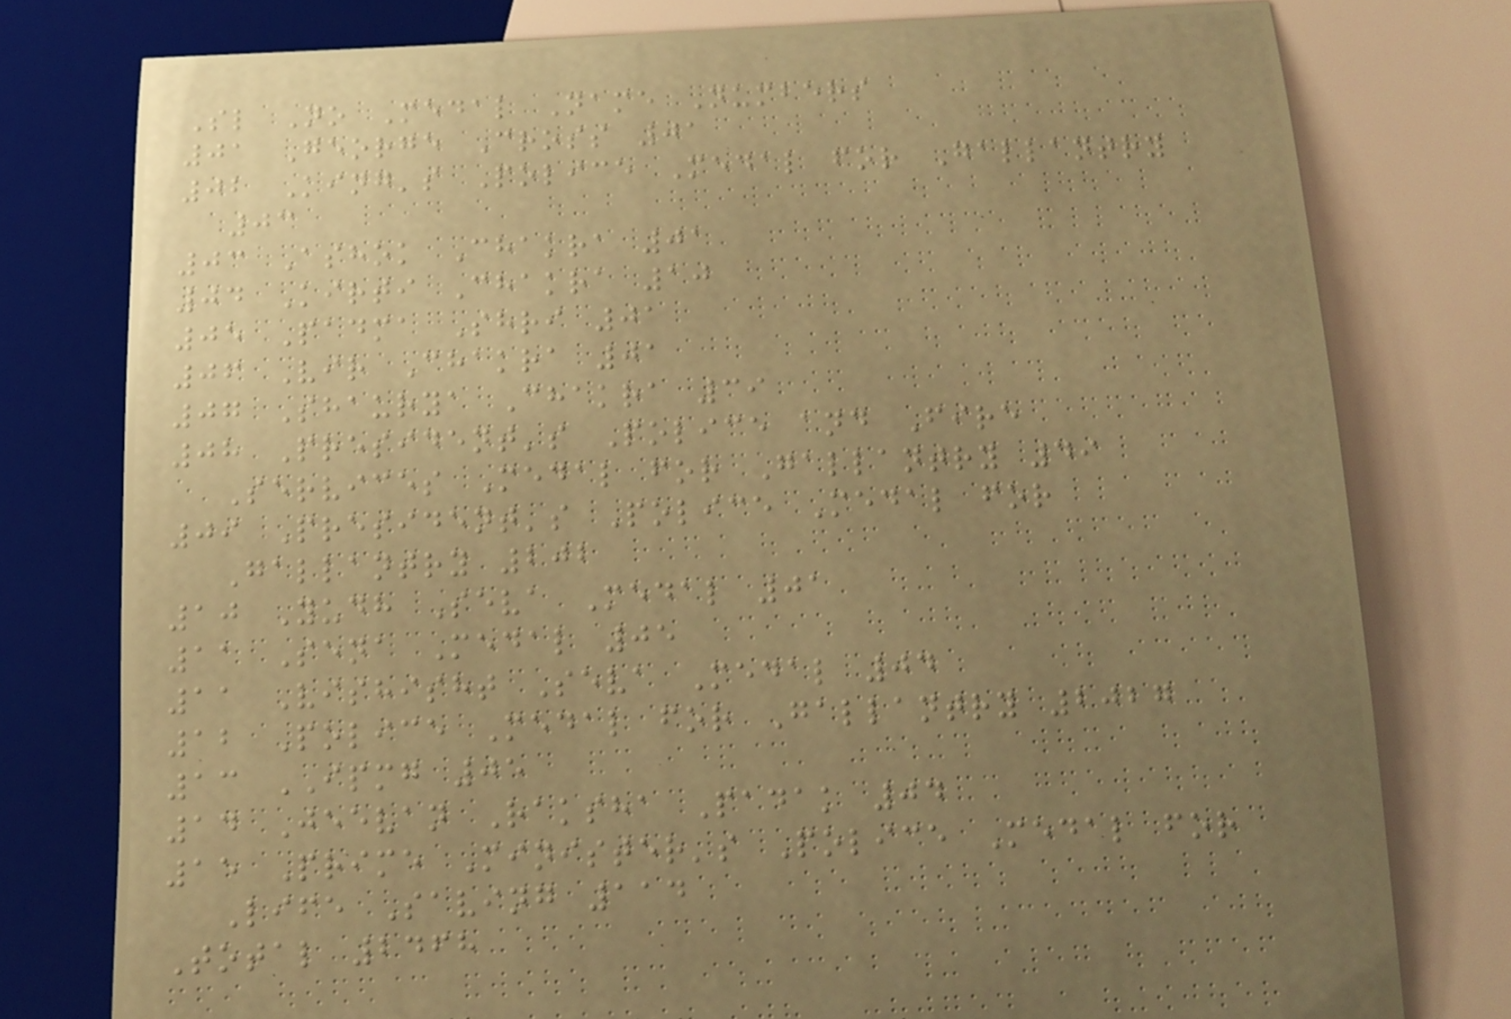Sl No Medal Name Numbers
01 George Cross 01
02 King's Police Medal for Gallantry
03
03 Ashok Chakra 01
04 Kirti Chakra 10
05 Padma Shri 01
06 Vir Chakra 01
07 Shaurya Chakra 39
08 President's Police and Fire
Services Medal for Gallantry 49
09 President's Police Medal for
Gallantry 202
10 Yudh Seva Medal 01
11 Sena Medal 05
11 Vishisht Seva Medal 04
12 Police Medal for Gallantry 2027
13 IPMG 05
14 Jeevan Raksha Padak 04
15 Prime Minister's Police Medal for
Life Saving 114
Total 2468
